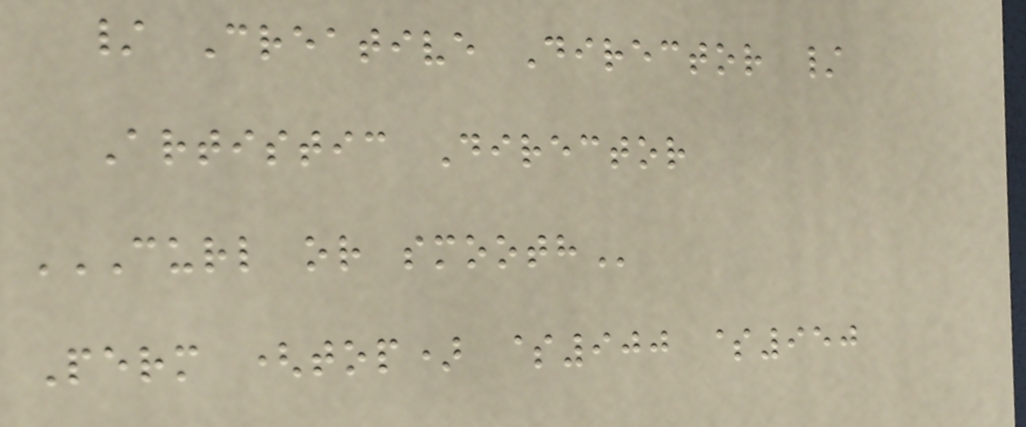/ Creative Director /
Artistic Director
CURL OR SMOOTH
Perm (top) $900 $950
